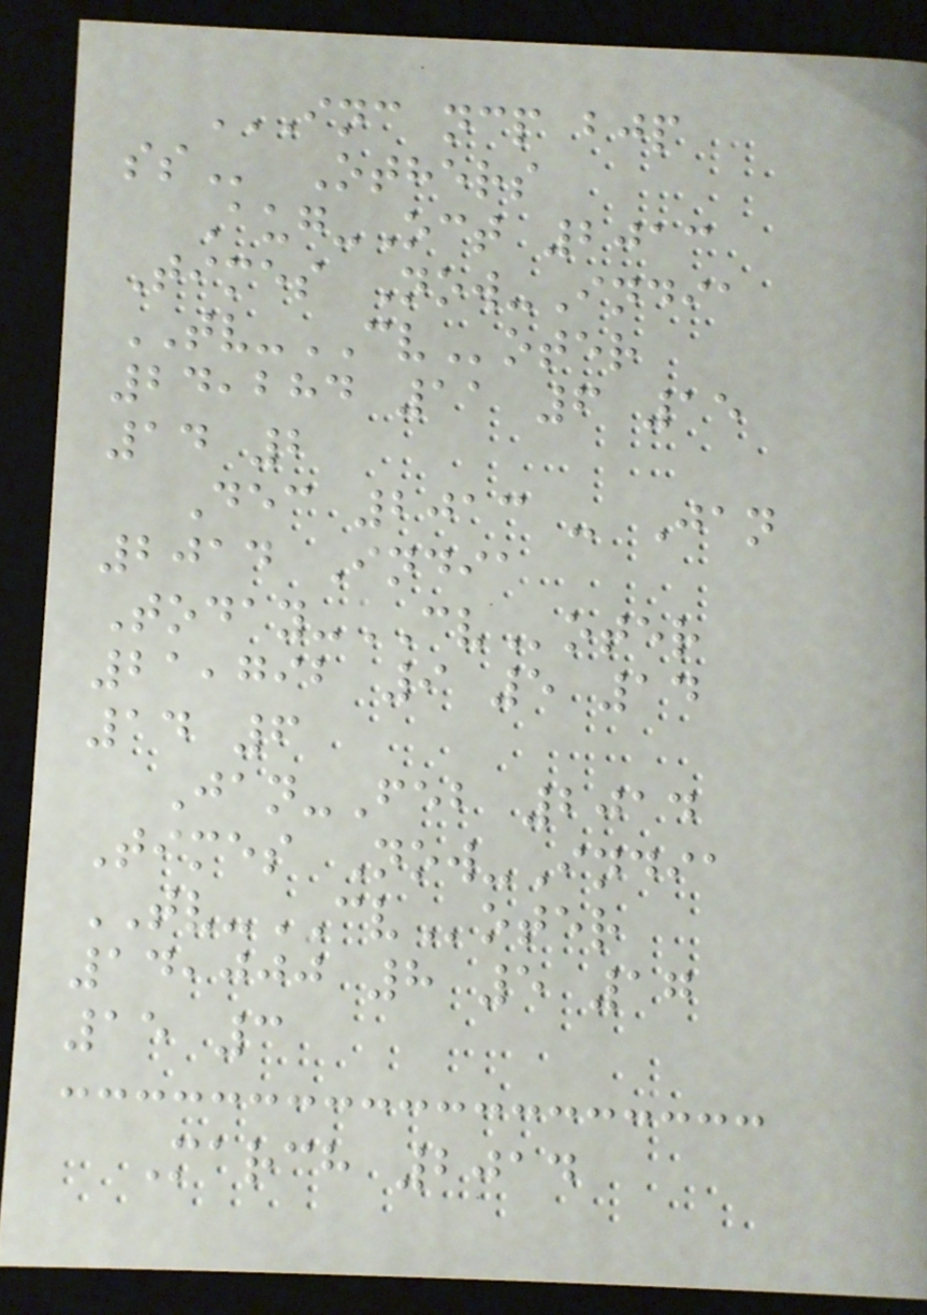INC NCP BJP
SS Others
Aug-Oct 2013
Times Now-India
TV-CVoter
24,284 11 6 15
14 2
Dec 2013 - Jan
2014 India
Today-CVoter
21,792 9 5 14
14 6
Jan-Feb 2014
Times Now-India
TV-CVoter
14,000 8 5 17
15 3
March 2014
